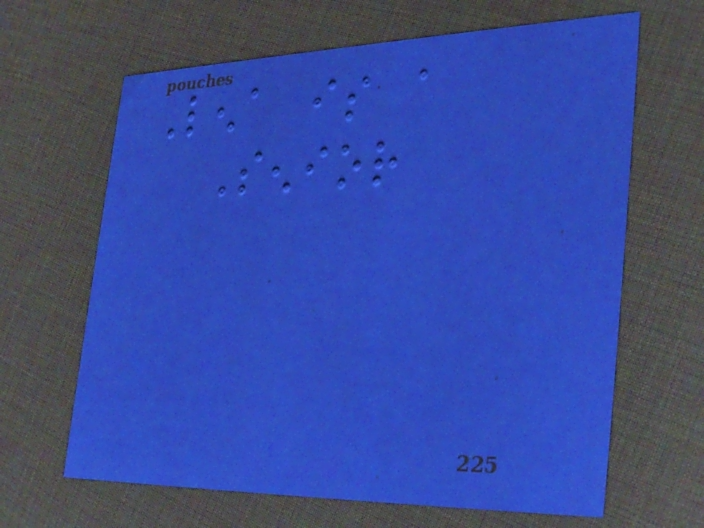Lena is a
Senior
